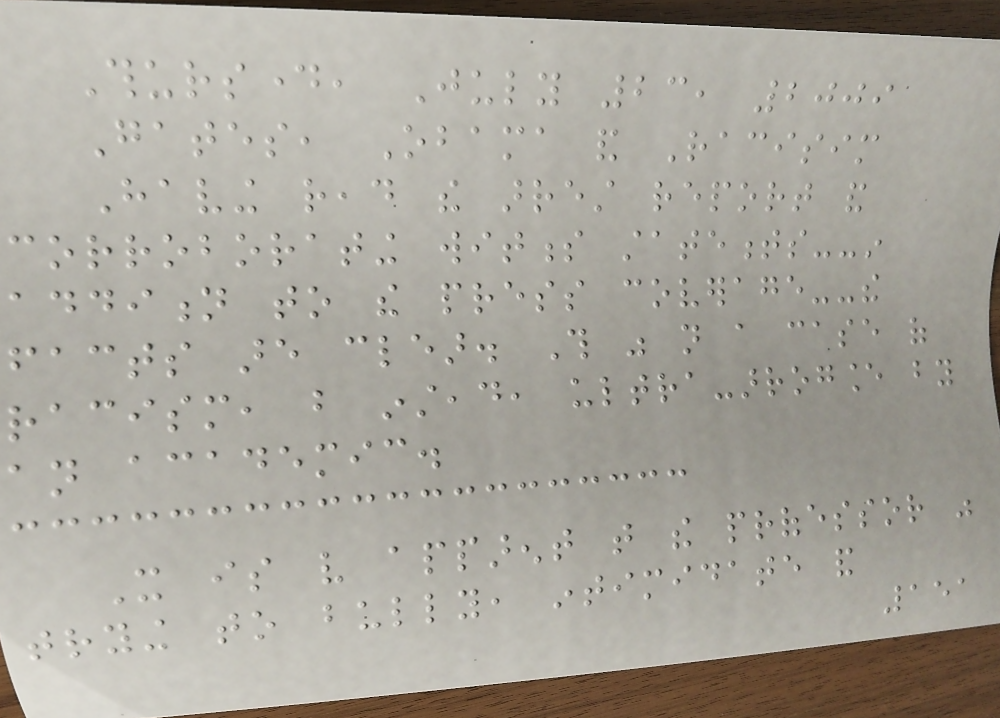Thursday, July 23, 2009
Gates, Obama and Racisim
Having read the arrest report and
corroborating witness statements--in
addition to the press coverage--the
facts are clear. This was not a case of
racism, but instead, ultra-arrogance by
an academic.
It is very apparent that the professor was
trying to bully, intimidate and
151
